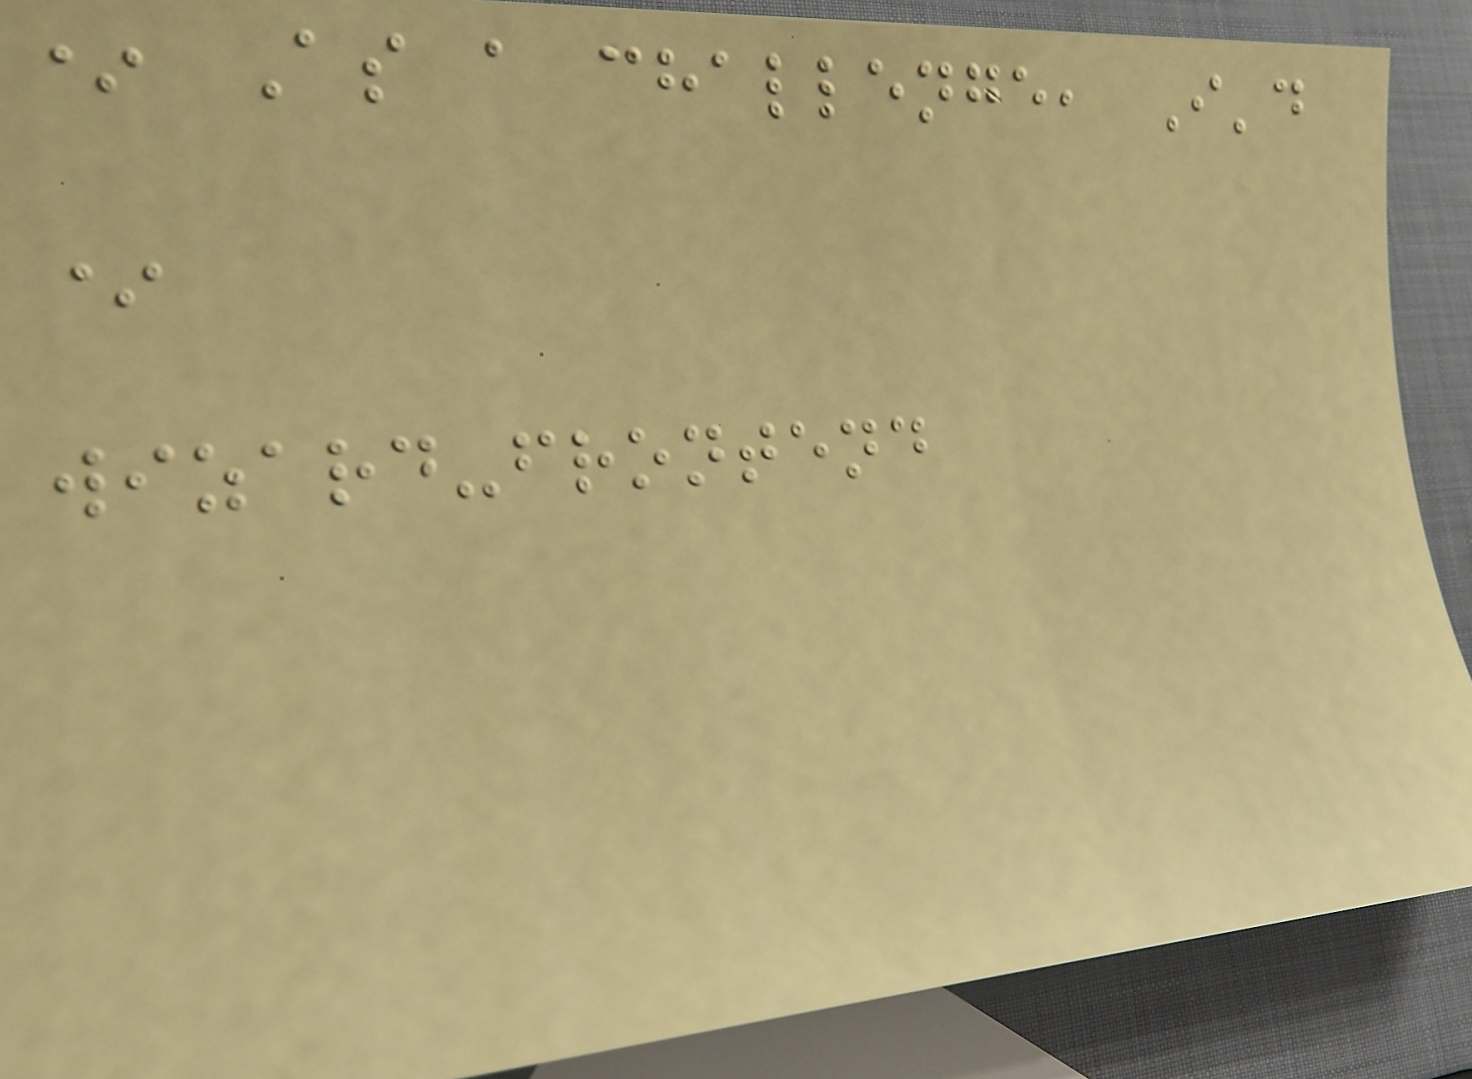* As a challenge, I'd
*
wizard-frontend
